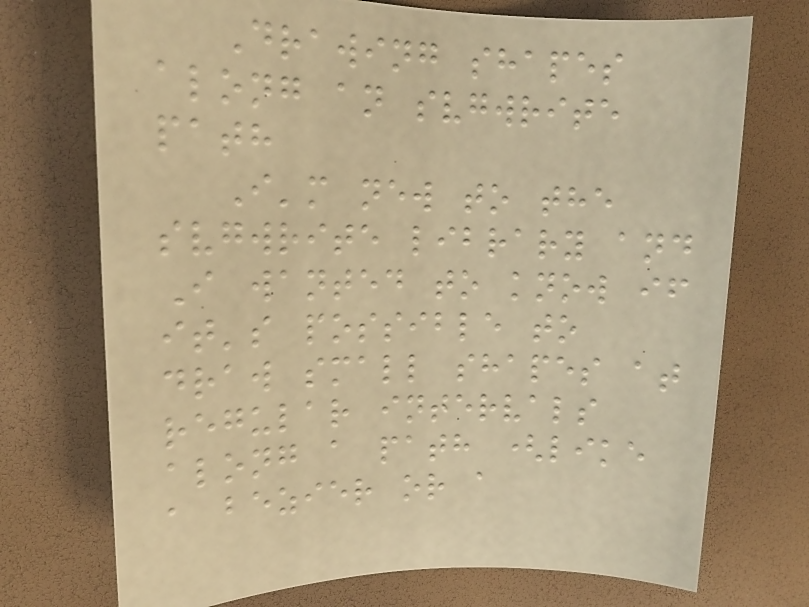Drawing shapes
along an svgwrite
path
I'm new to the
svgwrite library and
I wanted to know if
it's possible to
draw small shapes at
regular intervals
along a path (like
a bezier or a
